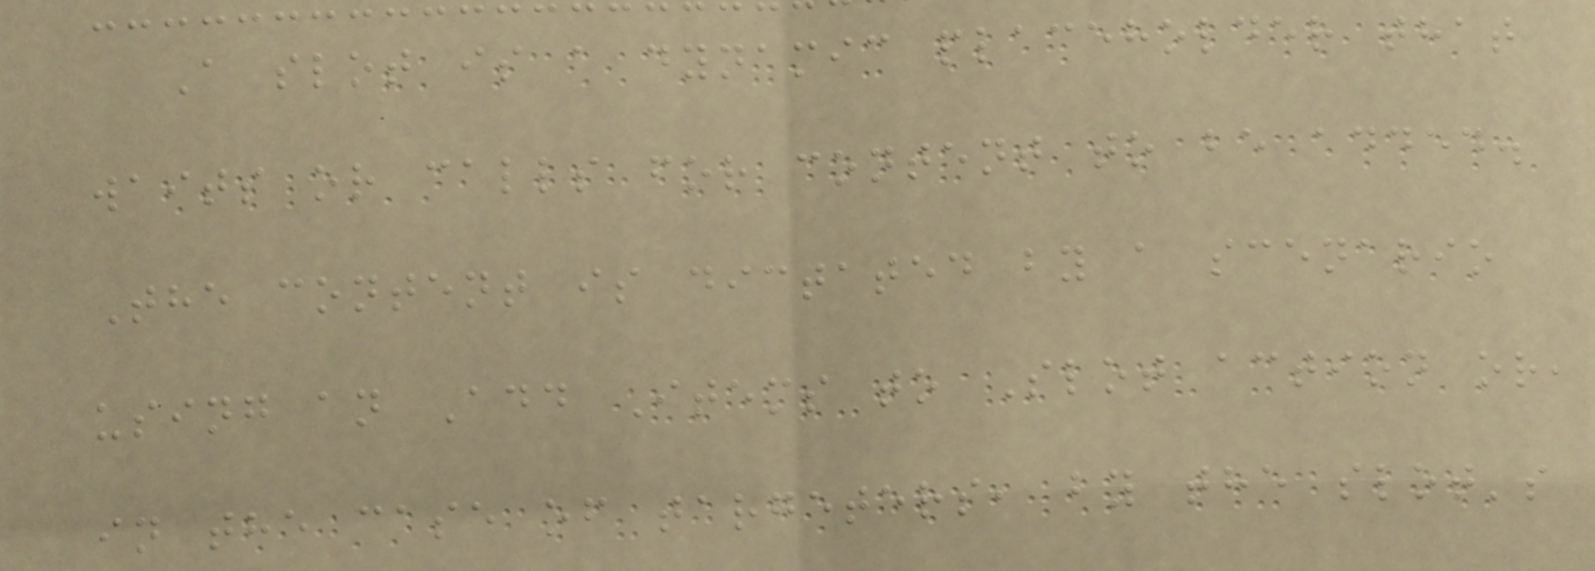A slot is a dynamic placeholder that
waits or calls for content to be added.
The content is dictated by a scenario
using an Add Items to Slot action or,
in the case of targeters, by the slot's
